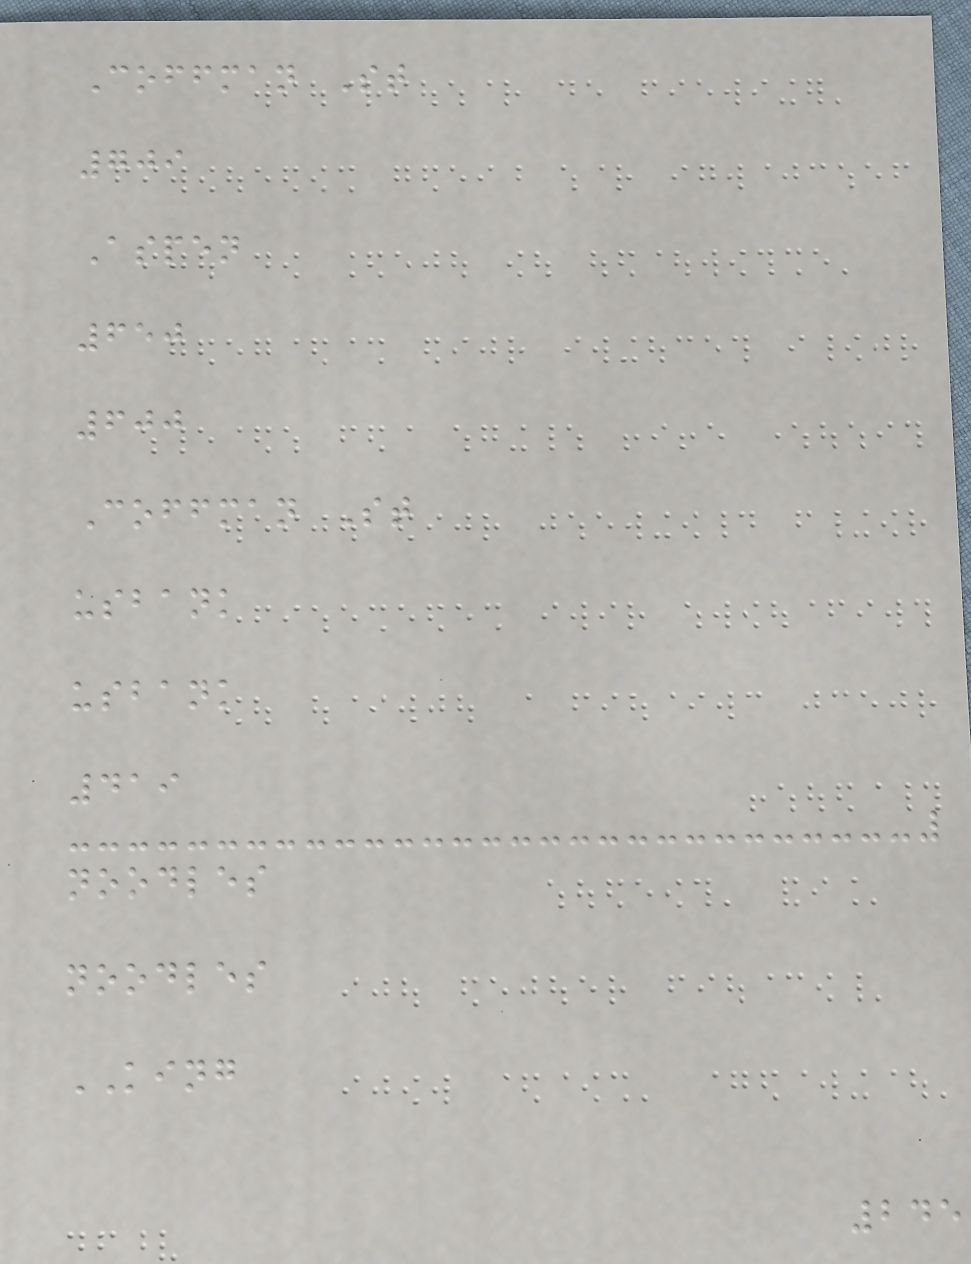Coffman St
709
Aspen
650
600
Coffman St
usbank
usbank
419
noodles
noodles
KING
245
